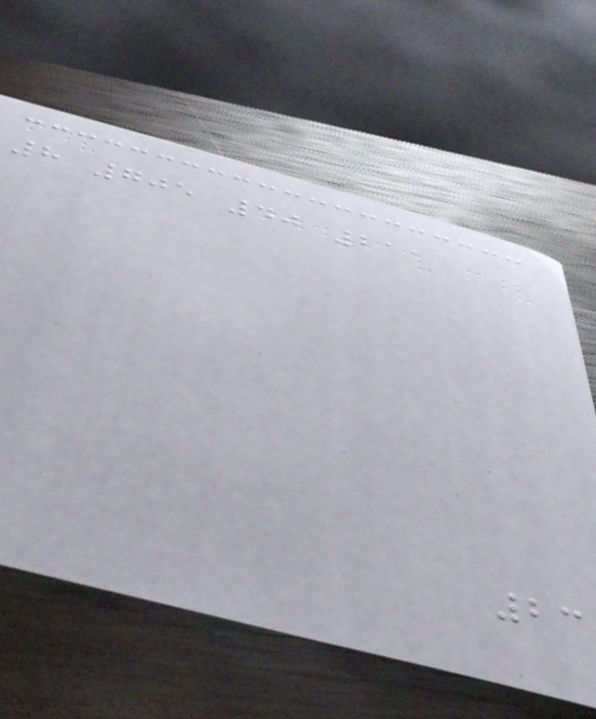8 705 40 211
23
